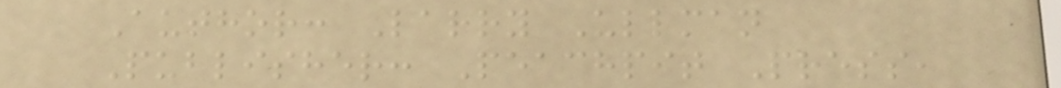Author: Larry Ullman
Publisher: Peachpit Press,
